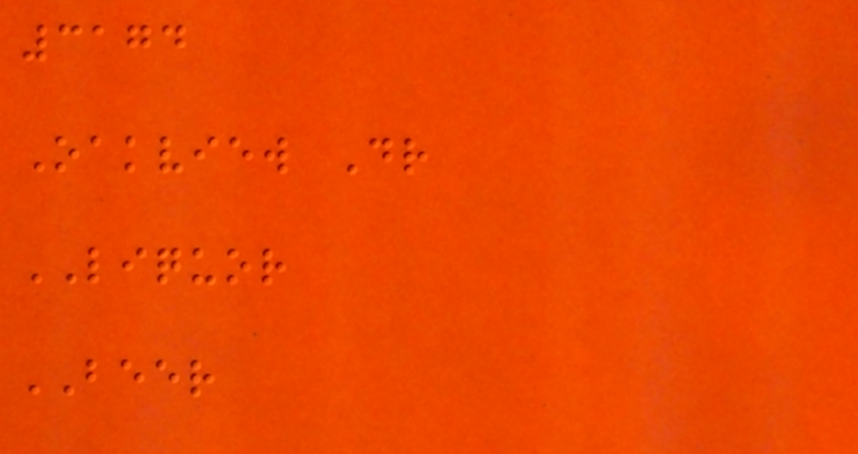3174
Oakview Dr
LIQUOR
BEER
